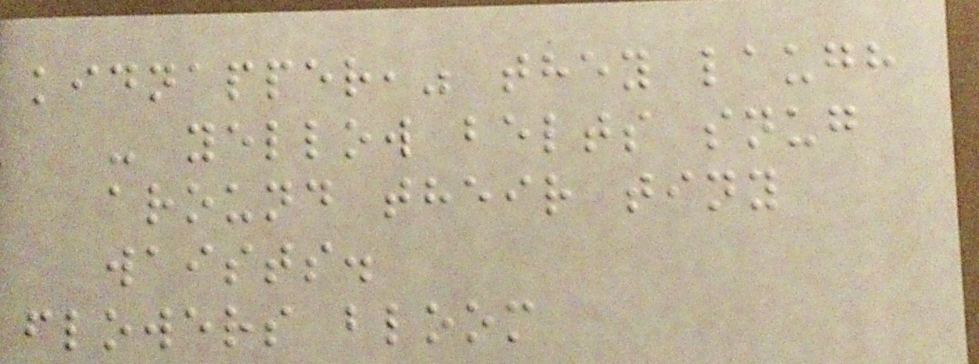kidnapper," they laugh
- yellow belts snug
around their tiny
waists.
flowers bloom
